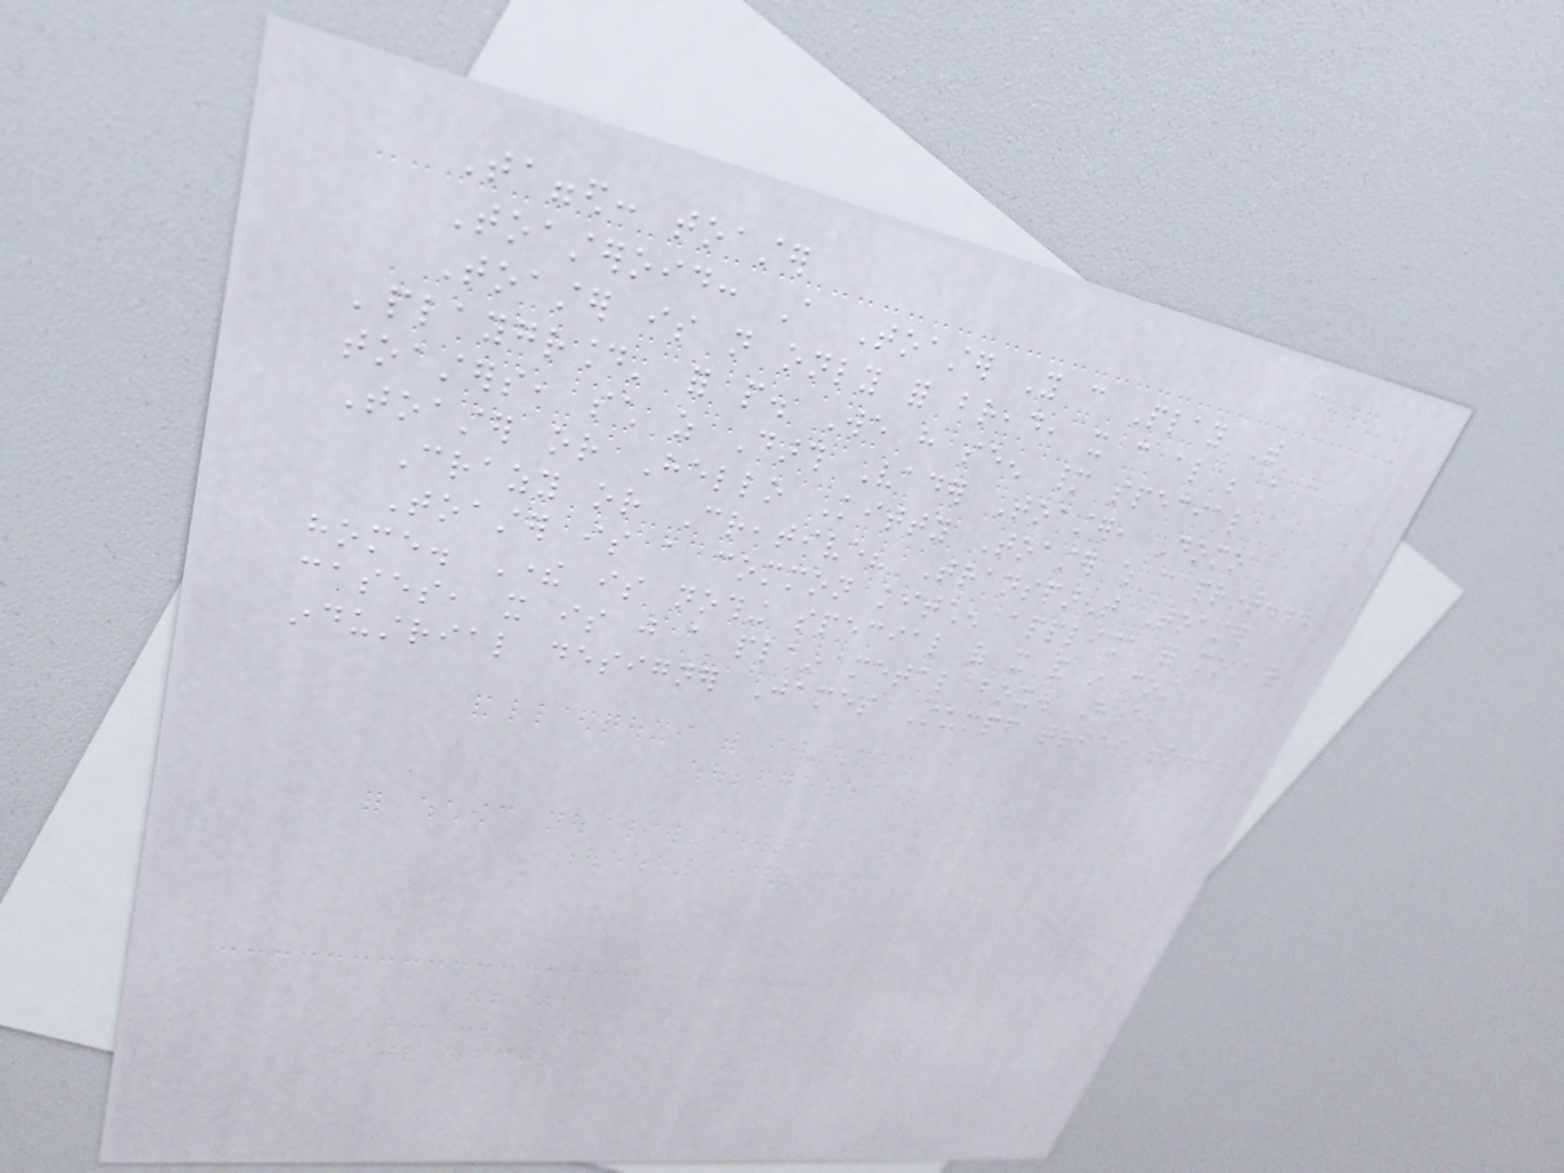Tagged: toaster
Toasteroid: A Toaster You can Play With
Toaster is not only for bread, it can also be a
'playground' for people. We have seen many special
toasters, such as Darth Vader Toaster, Domo
Toaster or Hello Kitty Toaster which can print...
Crazy or Creative? Transparent Toaster
Toaster is a common kitchen appliance for most of
home. There is nothing special of it and in most
cases, it is just a plain metal box. Hence,
industrial designer James Stumpf tries to...
